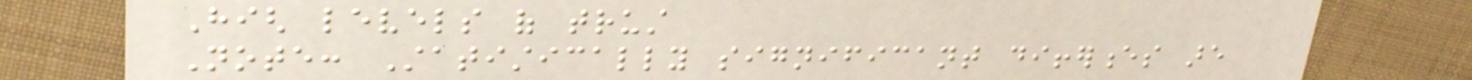High levels of trust
Note: Statistically significant differences are
